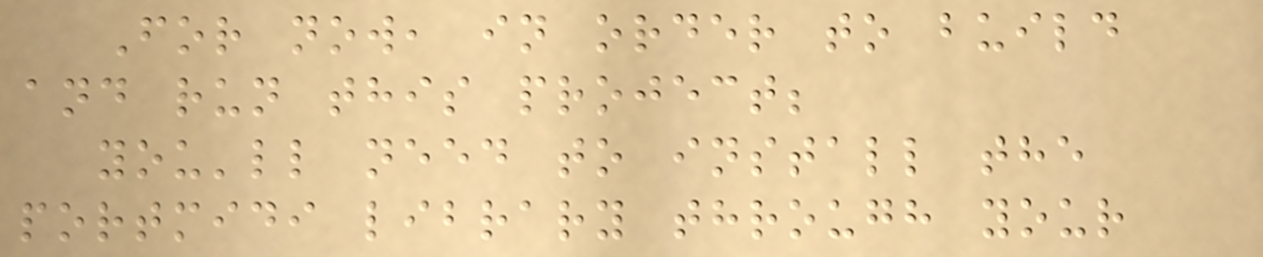For now, in order to build
and run this project;
you'll need to install the
portmidi library through your
